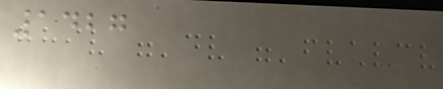1427
